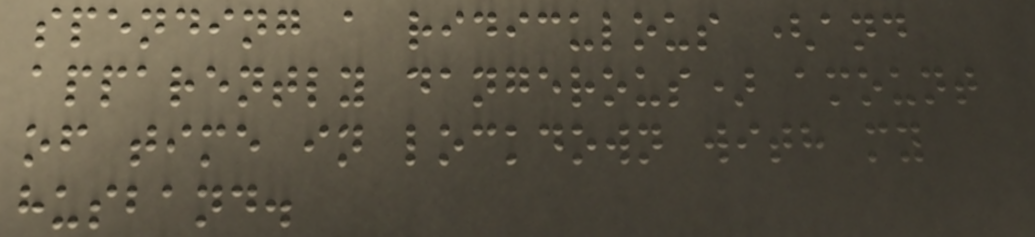spending a ridiculous (and
apparently dangerous) amount
of time in lockdown with my
husband.
